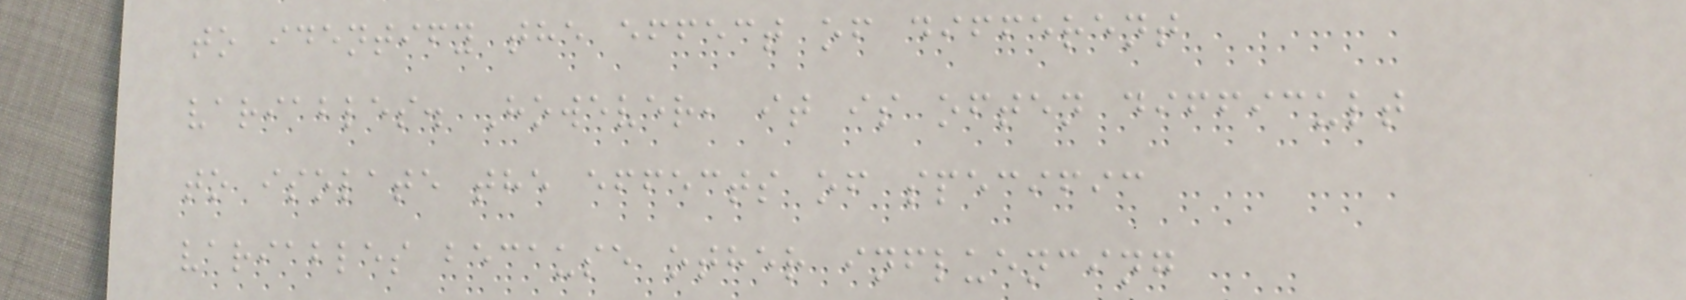to identify the effect of different
variables. However, it is often difficult
to isolate the effects of specific
variables because other influencing
